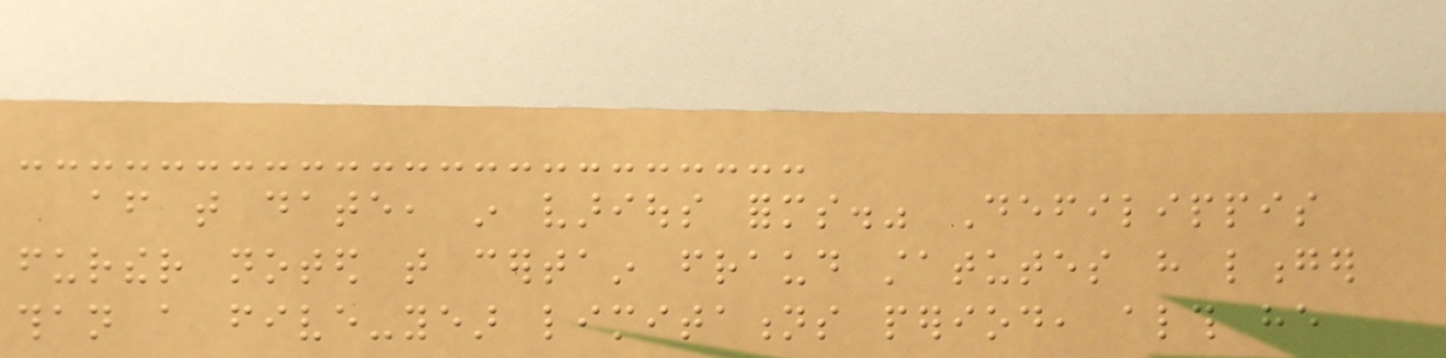after that date, in various forms." Defilippis
further noted that certain fraud statutes have longer
than a five-year limitations period, although he
